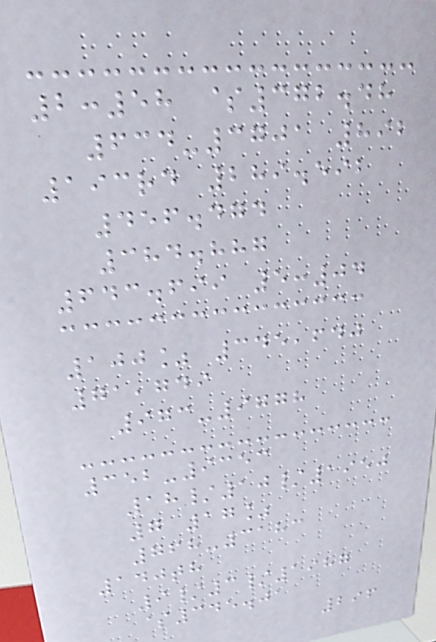2:58 $372.48
634-3701 892
193rd 289.592
456.474
384.887
643.699 5:04
100% 345,640
71,749
973-9778
352-9353
18/10/1950
7 17%
768-3183
140th
9/3/1987
$345.01
296
